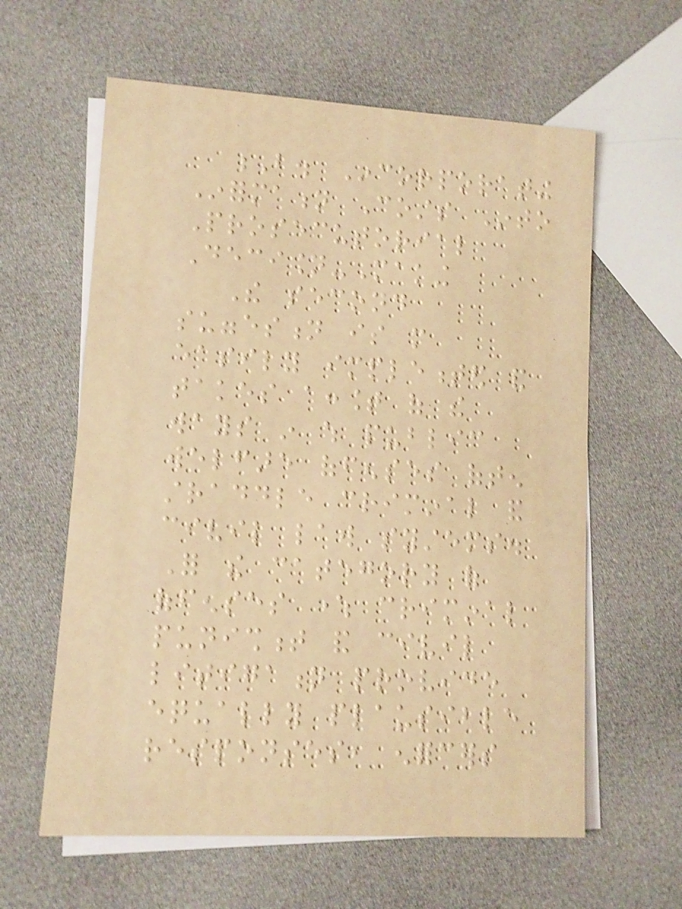B. Incorporating
Information Costs Into
Prosecutorial
Decision-Making
The second
suggestion is more
easily implemented and
takes account of the
ways in which public
welfare offenses often
straddle criminal and
civil law systems.
For the category of
offenses where criminal
punishment and civil
litigation provide
equally plausible
responses, enforcers
